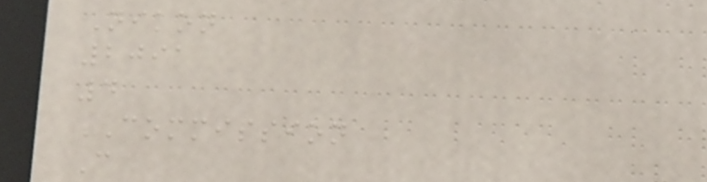Nikon
2091
4
COMMISSION
C
